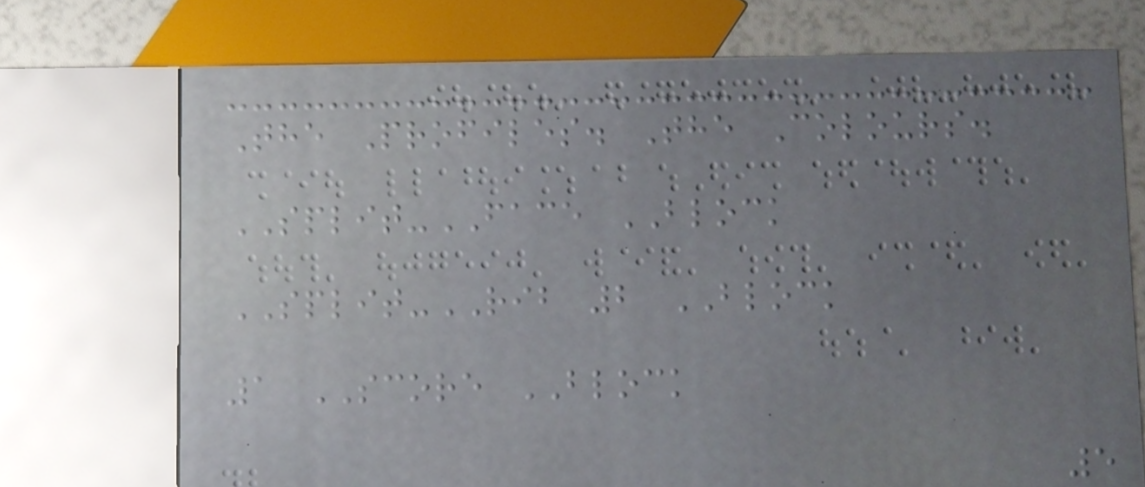The Profiles. The Colours.
SPLIT-FACE BLOCK
SPLIT-RIB 2 BLOCK
1 SCORE BLOCK
5
